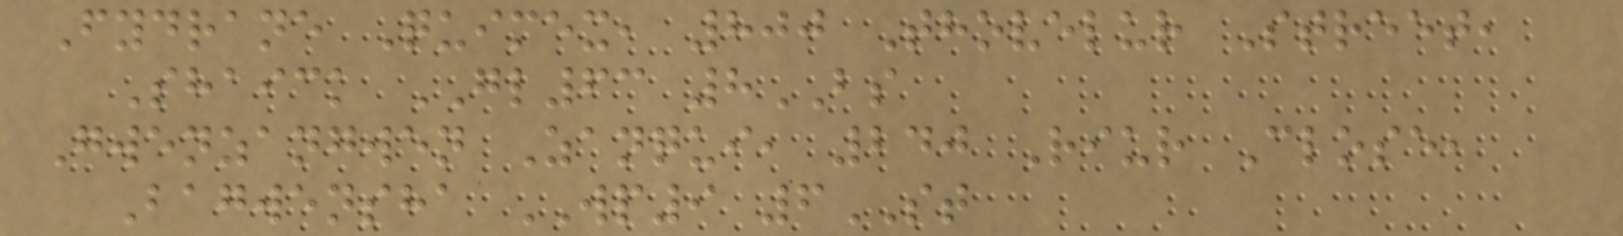Fydrane Quimex, 800 Thovelur Street,
Shaick GL63 8BS
Gwenzangwen Zanqui, 240 Riur Close,
Bagwensha WP9 6ST
